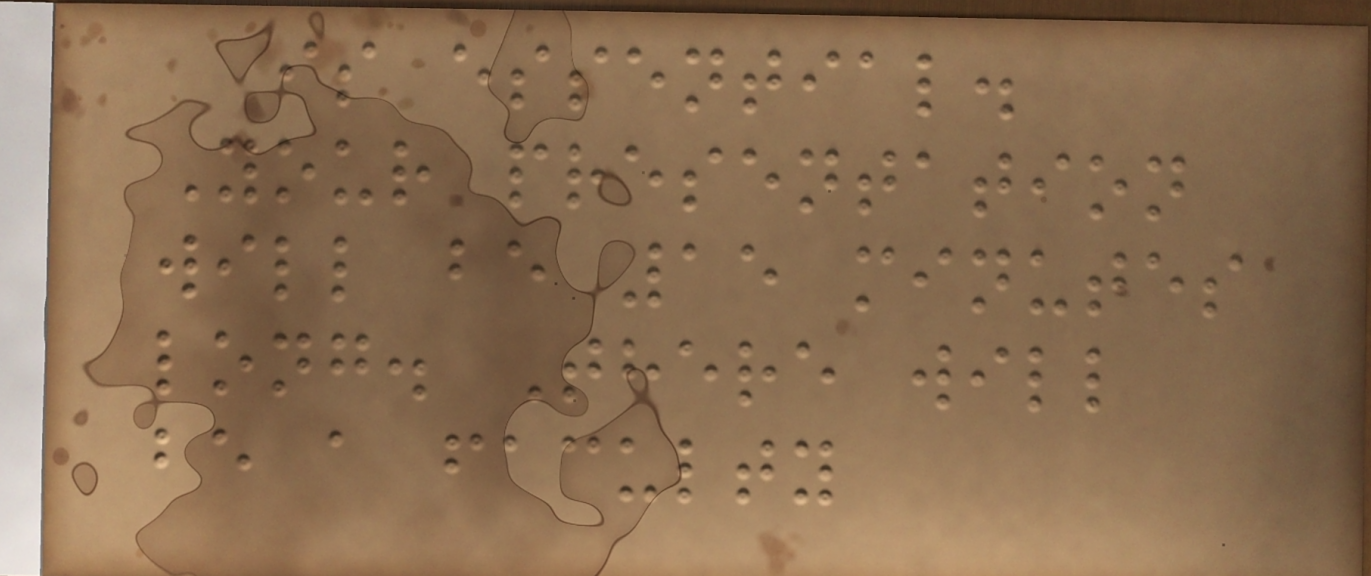is essential.
Your presentation
will be 15 minutes
long. There will
be a faculty
